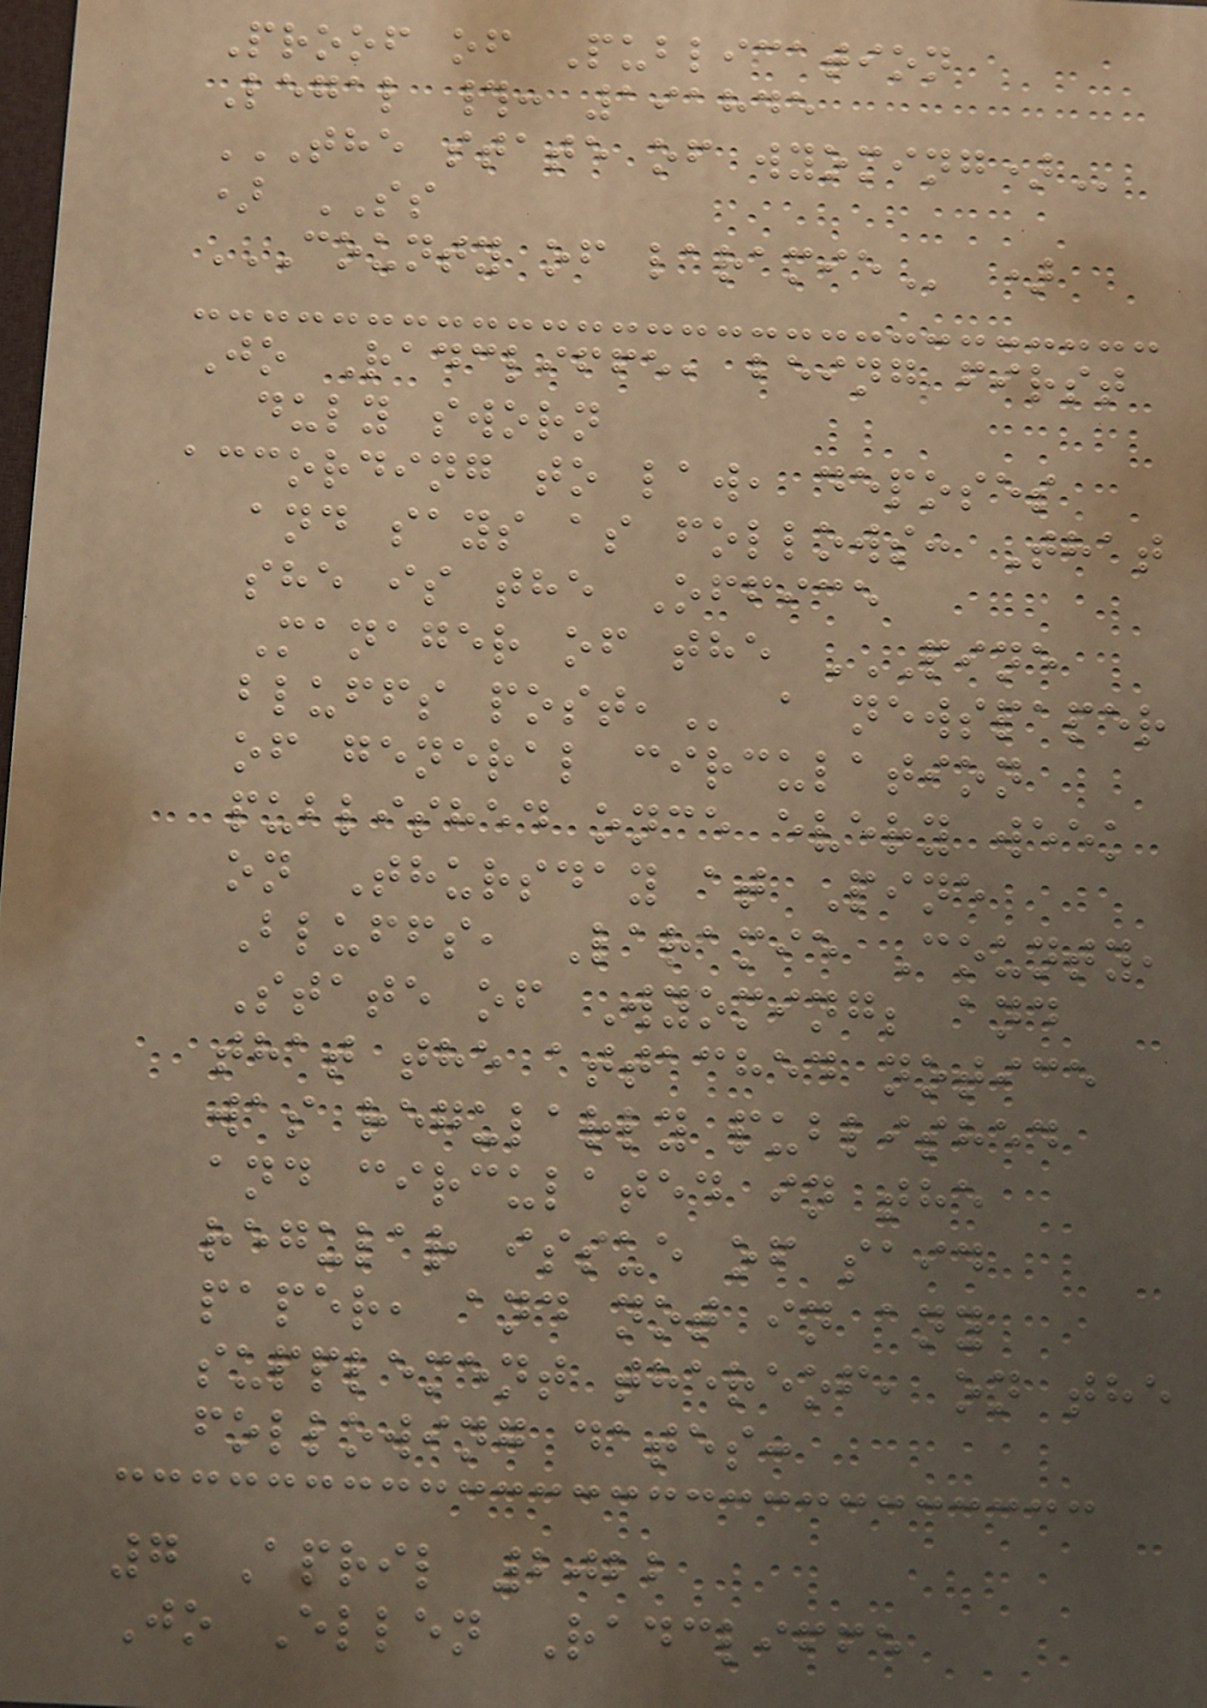Proof of Publication
Legal #: 191845
THE STATE OF WYOMING)
) SS
COUNTY OF LARAMIE )
Jo Radcliffe, being first
duly sworn
according to law, deposes
and says as follows: That
she is the Office
Manager of the PINE
BLUFFS POST, a newspaper
of general circulation
published once every week
on Thursday at Pine
Bluffs, Laramie County,
State of Wyoming; and
that the attached notice
was regularly published
and circulated in the
regular issue of said
paper, and not in any
supplement thereof, on the
following dates:
7 April 2022
Jo Ellen Radcliffe
